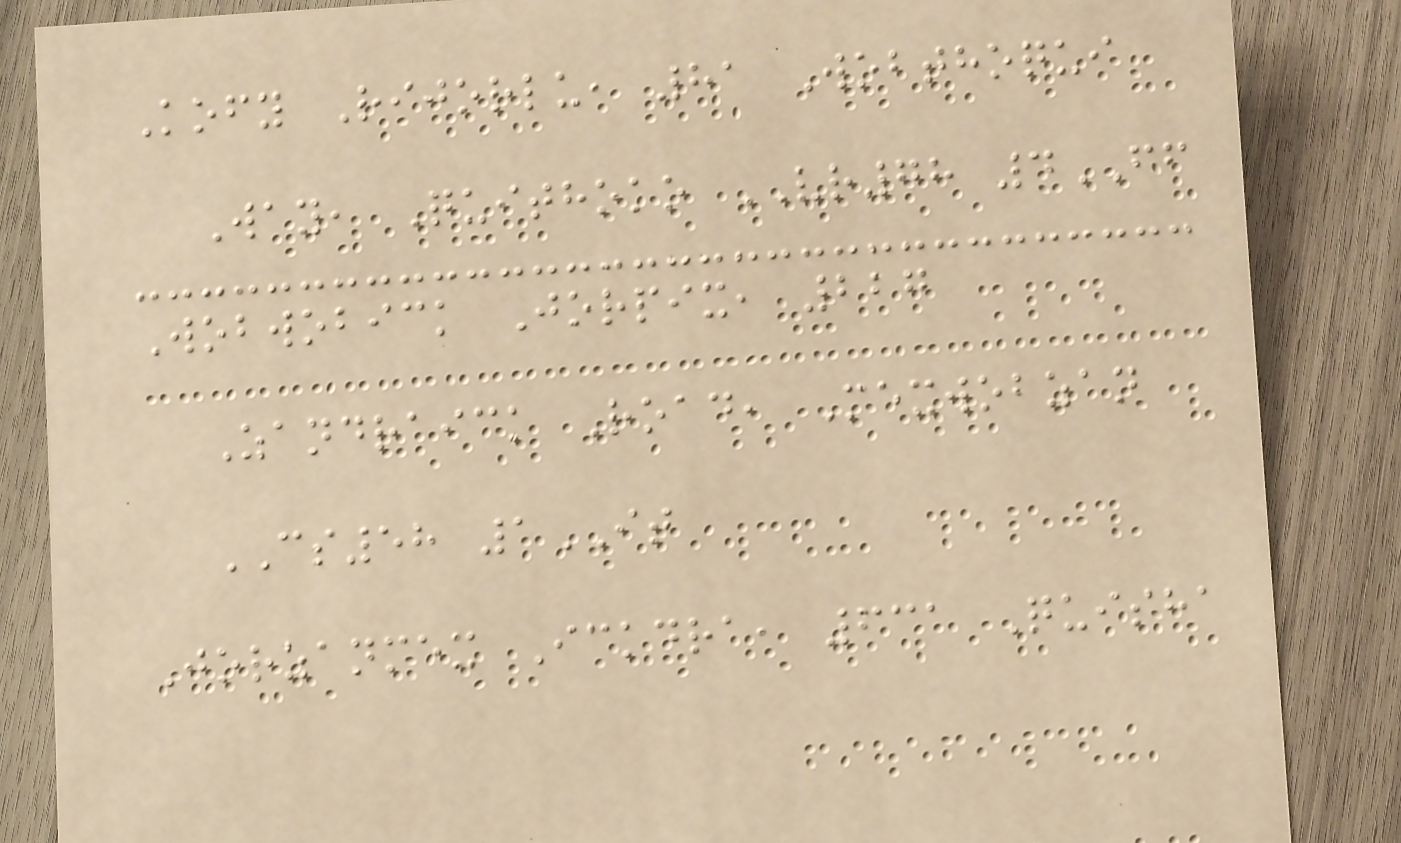Kofy Rijorlu, 81 Wobthoqui
Way, Quithoko VR78 4FF
Wobwobick Jorpix, 227
Zandraick Road, Mexwobzan
CS58 1IT
Jorzanmex Ickdra, 631 Quisha
